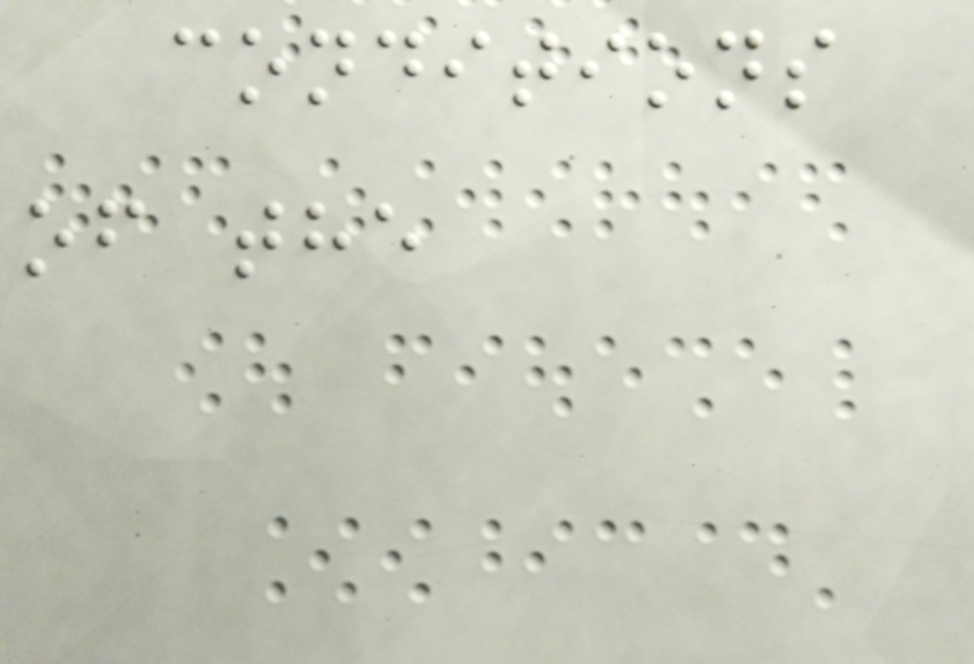conditions
of the
